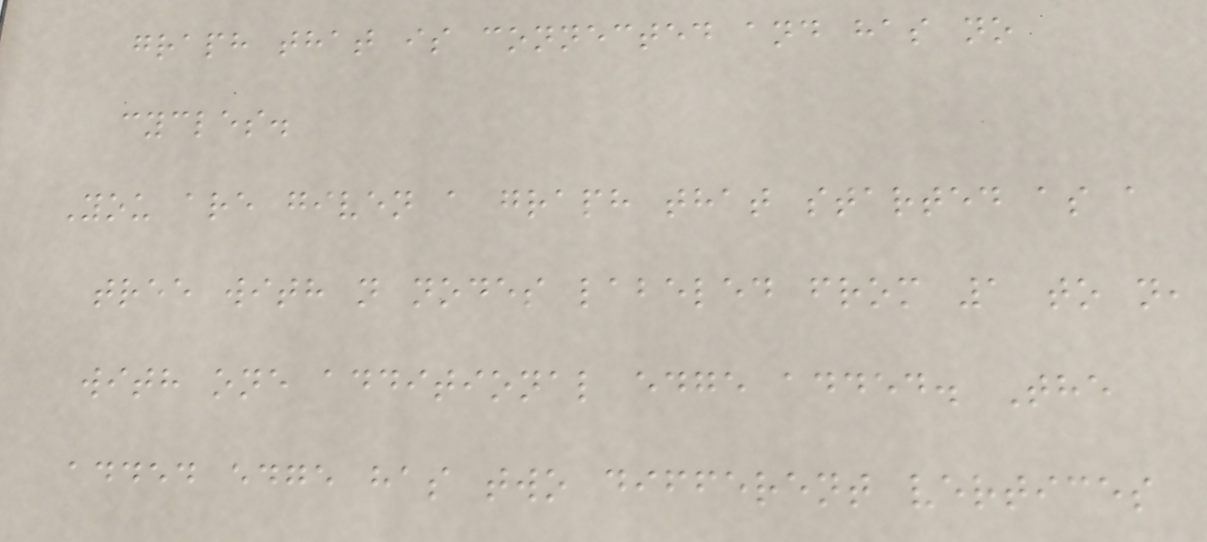graph that is connected and has no
cycles.
You are given a graph that started as a
tree with n nodes labeled from 1 to n,
with one additional edge added. The
added edge has two different vertices
